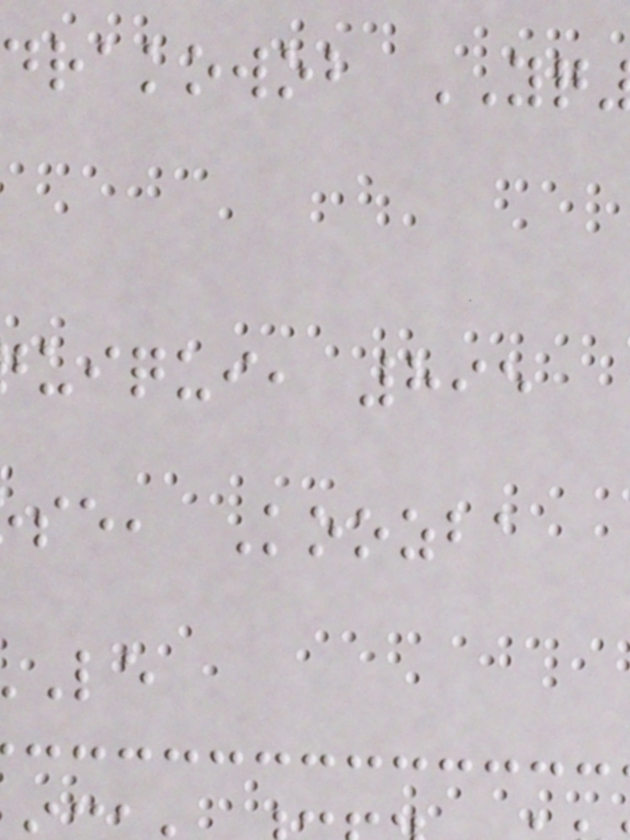drakowob YQ
uiqui, 895
se, Koozba
